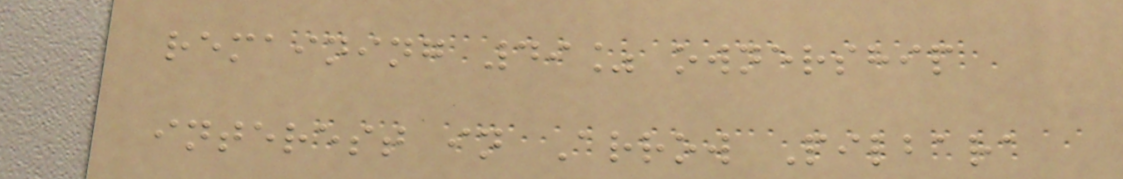remaining 49% ownership
interest in Arrow Pilbara
